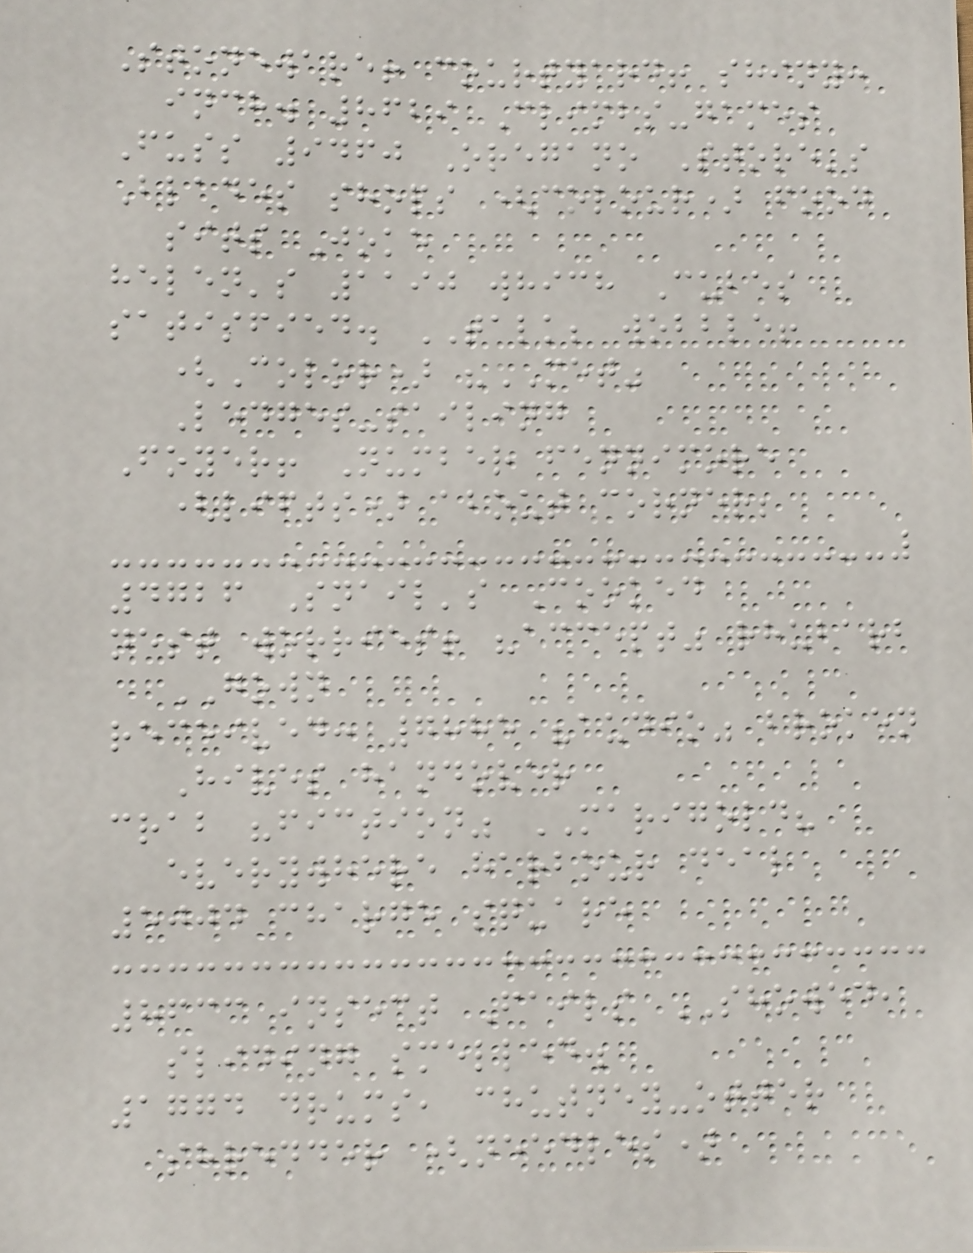Stoneware! courtyard! shiny:
inch. 8629 Climbs-games
Fuss 9460 Oregano Store's
Blades shops (colour) food
sits Joke
helen's 1190 which Cubes
satisfied. TALK; wobble!
(Color) "MET"
Ledges-sailing
Foyer! Number fennimore
(lifts) about corner;
4726 Snail's Cooked
nest worries! "accept" rhubarb
GOWN
received: 7885 "audio" broken
Hives handover
crab "fiction" MARIGOLD?
everywhere harbour deal
5004 charge square
8633 insect Fails SHOWED,
sliding smelled.
1774 drums, chutney-otter
shredder (needles)
